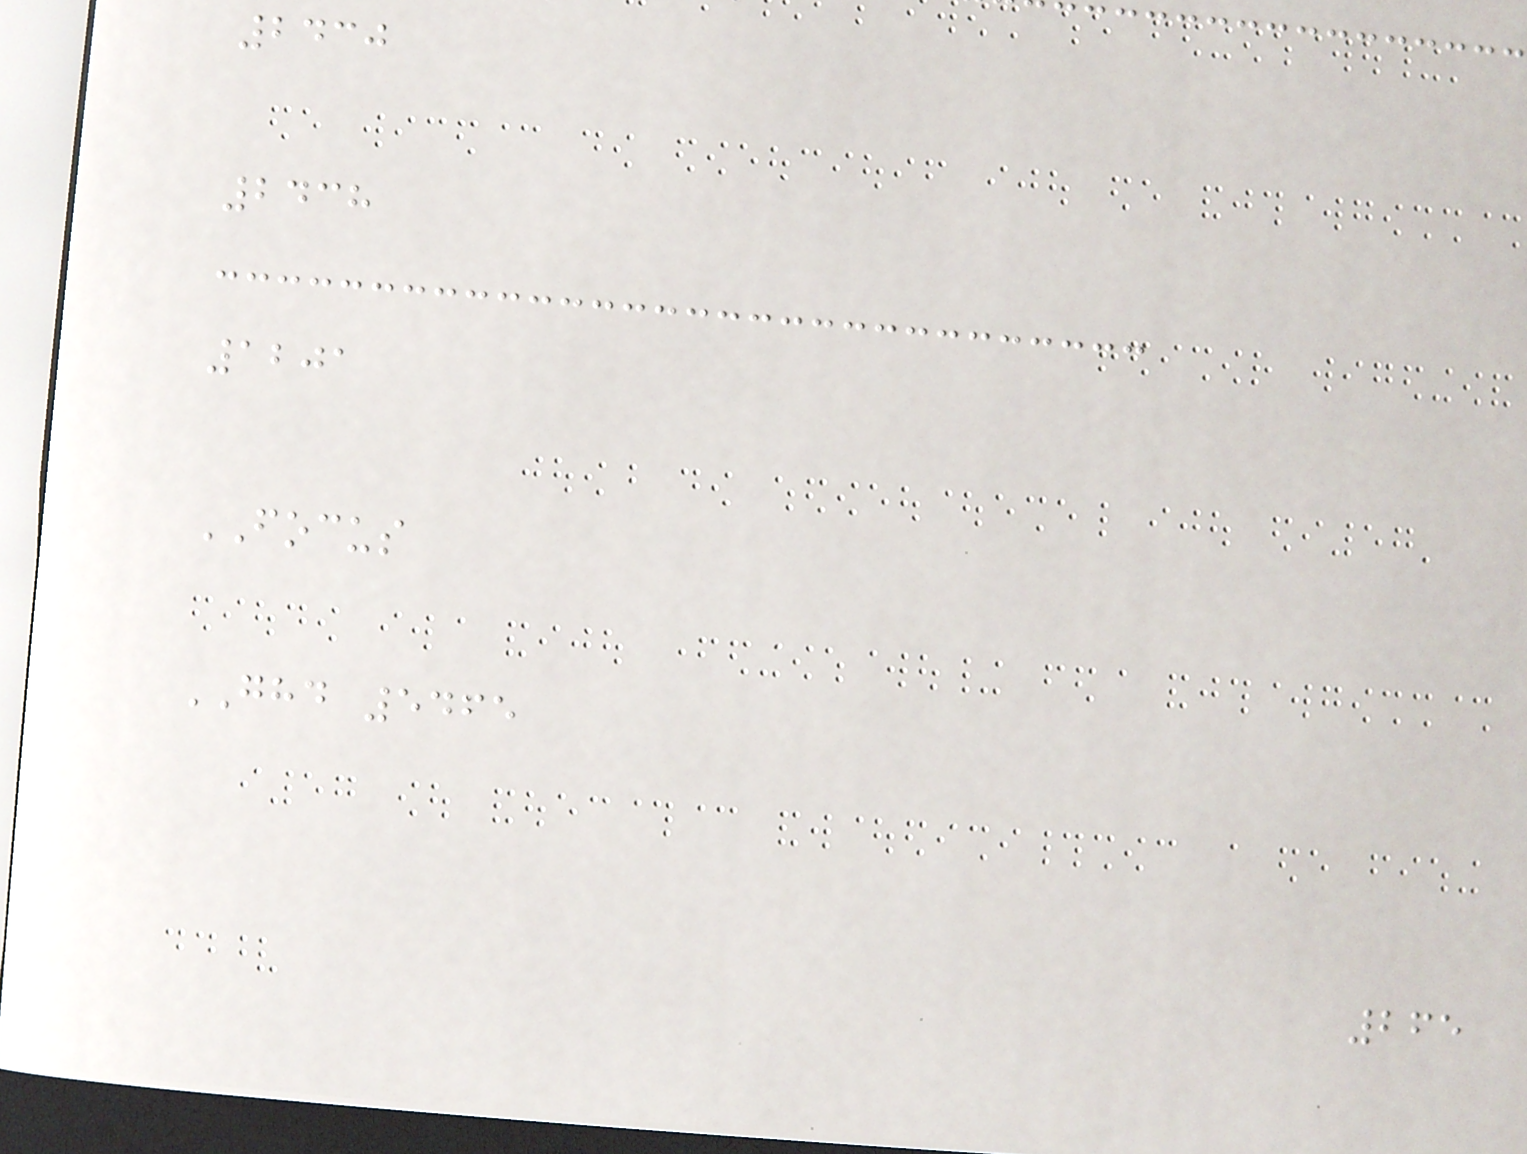2430
2438
1201
FOCUS
GHD 5465
265
